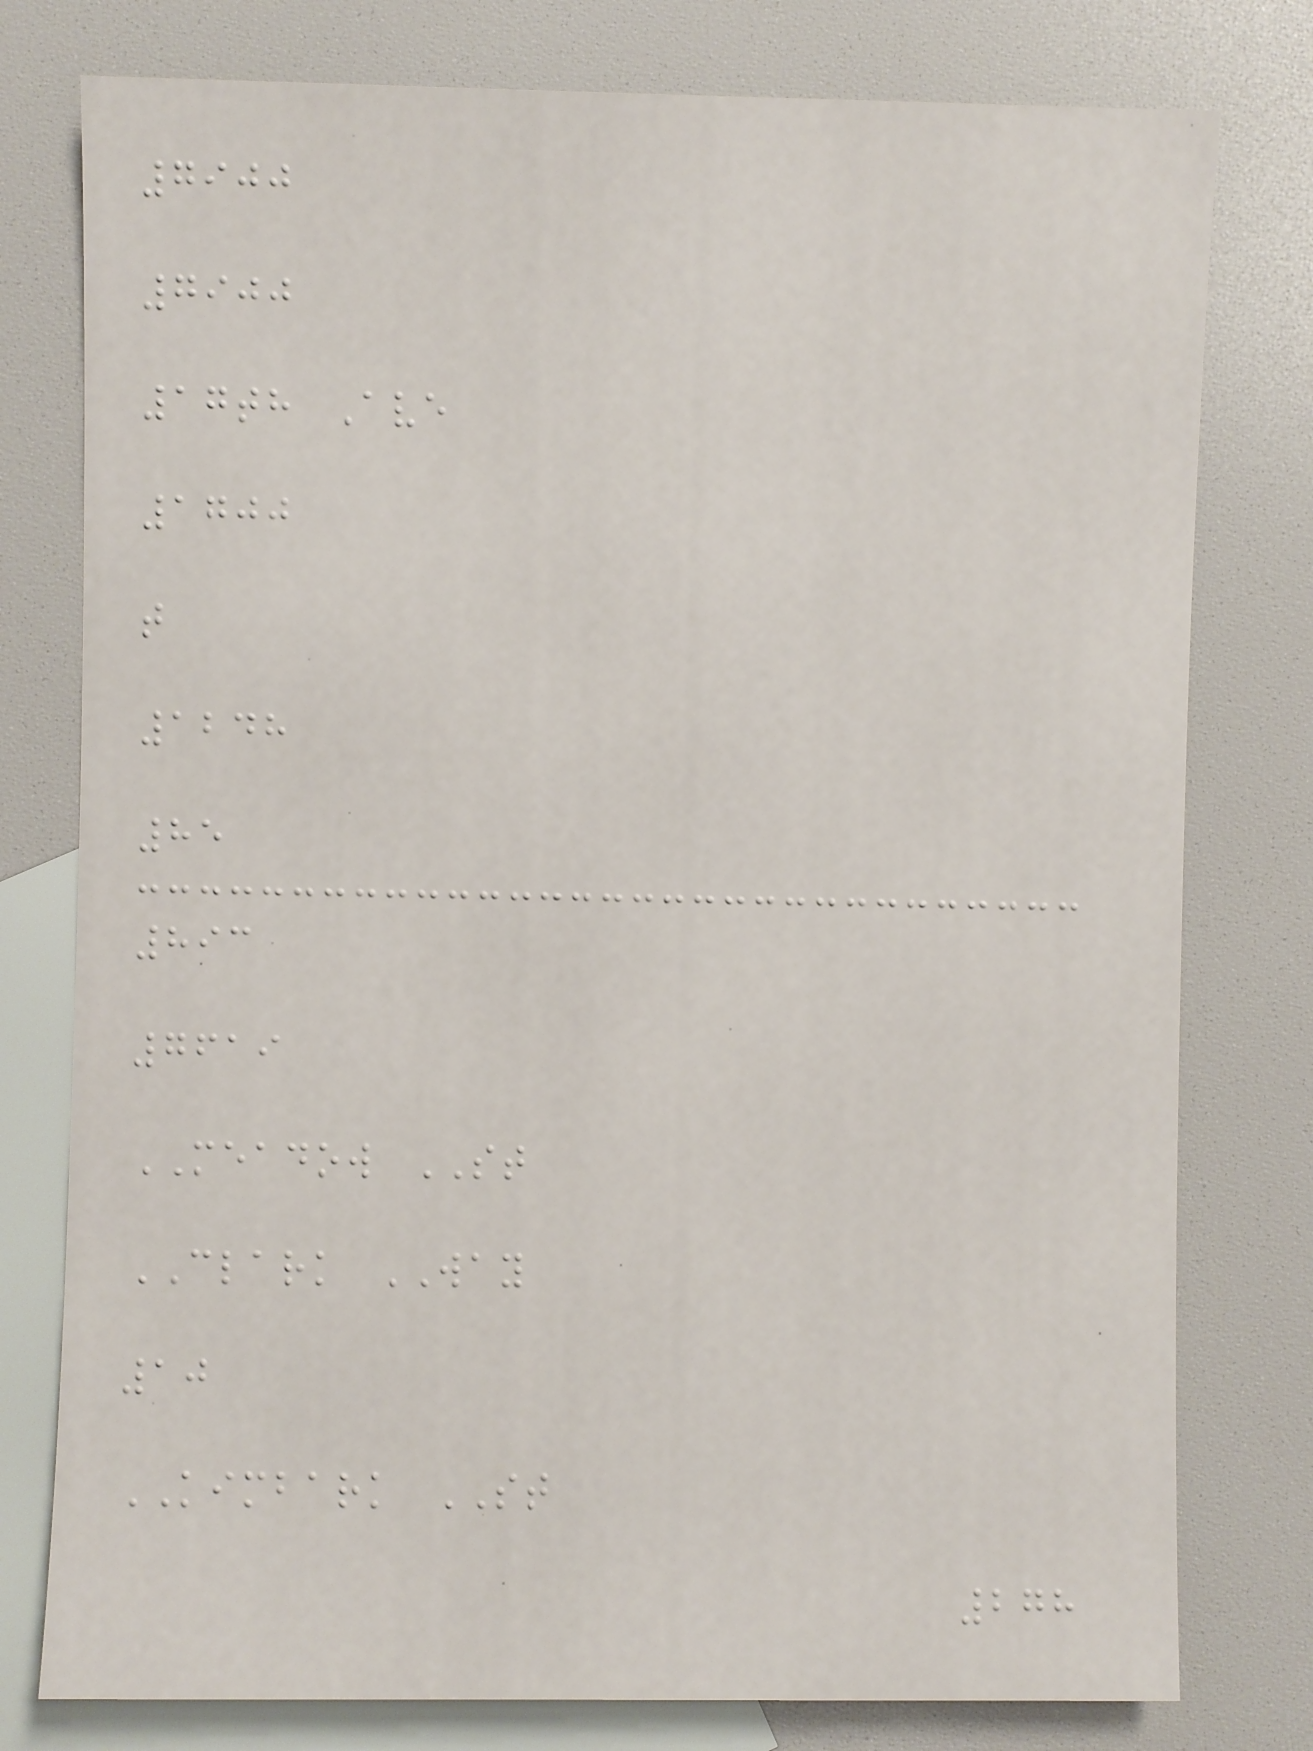7900
7900
17th Ave
1700
t
1248
85
893
7619
MEADOW ST
CLARK WAY
10
KIMBARK ST
278
